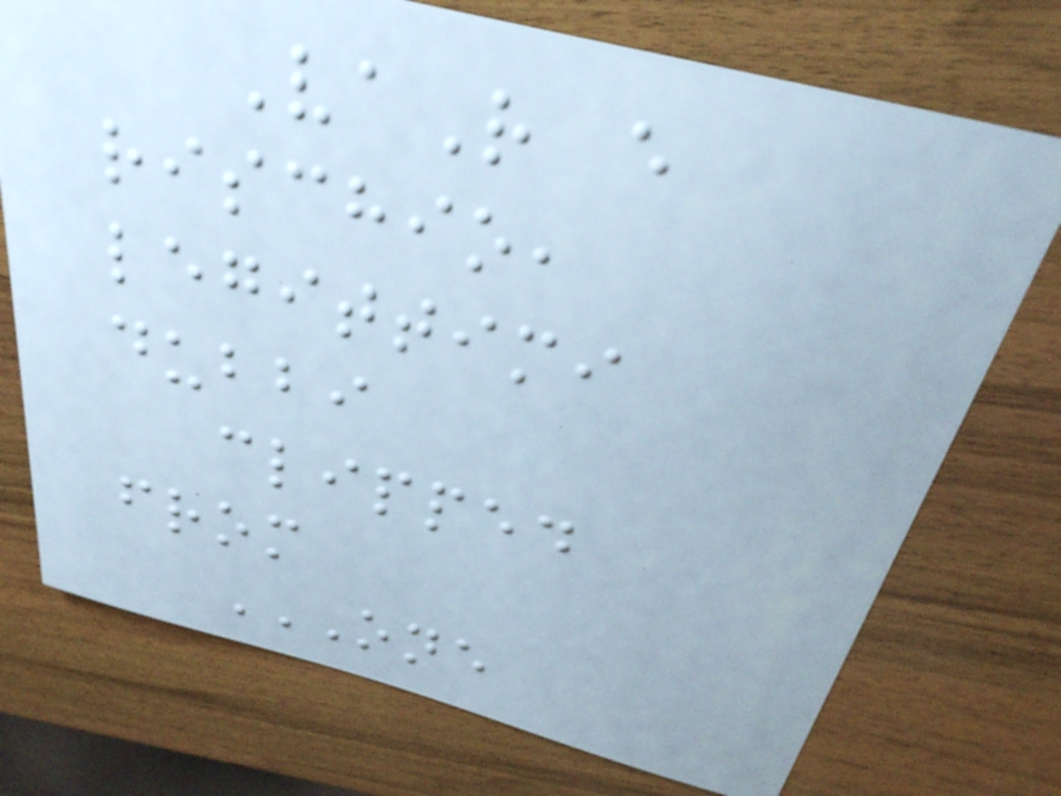VaR e
rischio,
legittimi
dubbi
clipped
from
ONE
